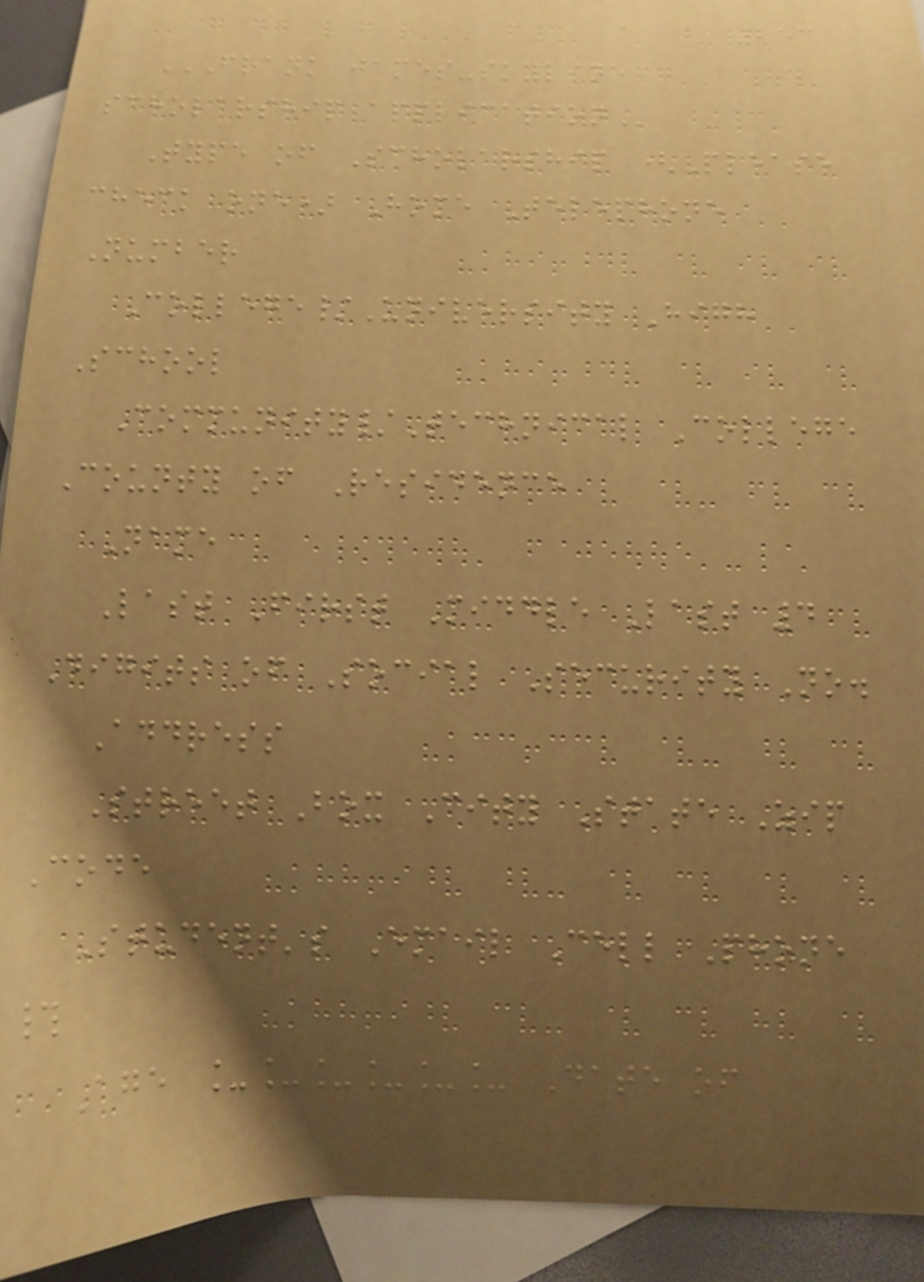253
FRANK JAMES-SKYLINE
SCHOLARSHIP APPLICATION
Type of Scholarship (Please
check one) Home Telephone
Number
College/University High
School
Community/Technical College
County of Residence
Name
Last First Middle Last 4
Digits of Social Security No.
Address
Street Box City State Zip
Code
Student's Email Cell Phone
#
Age ______ Date of
